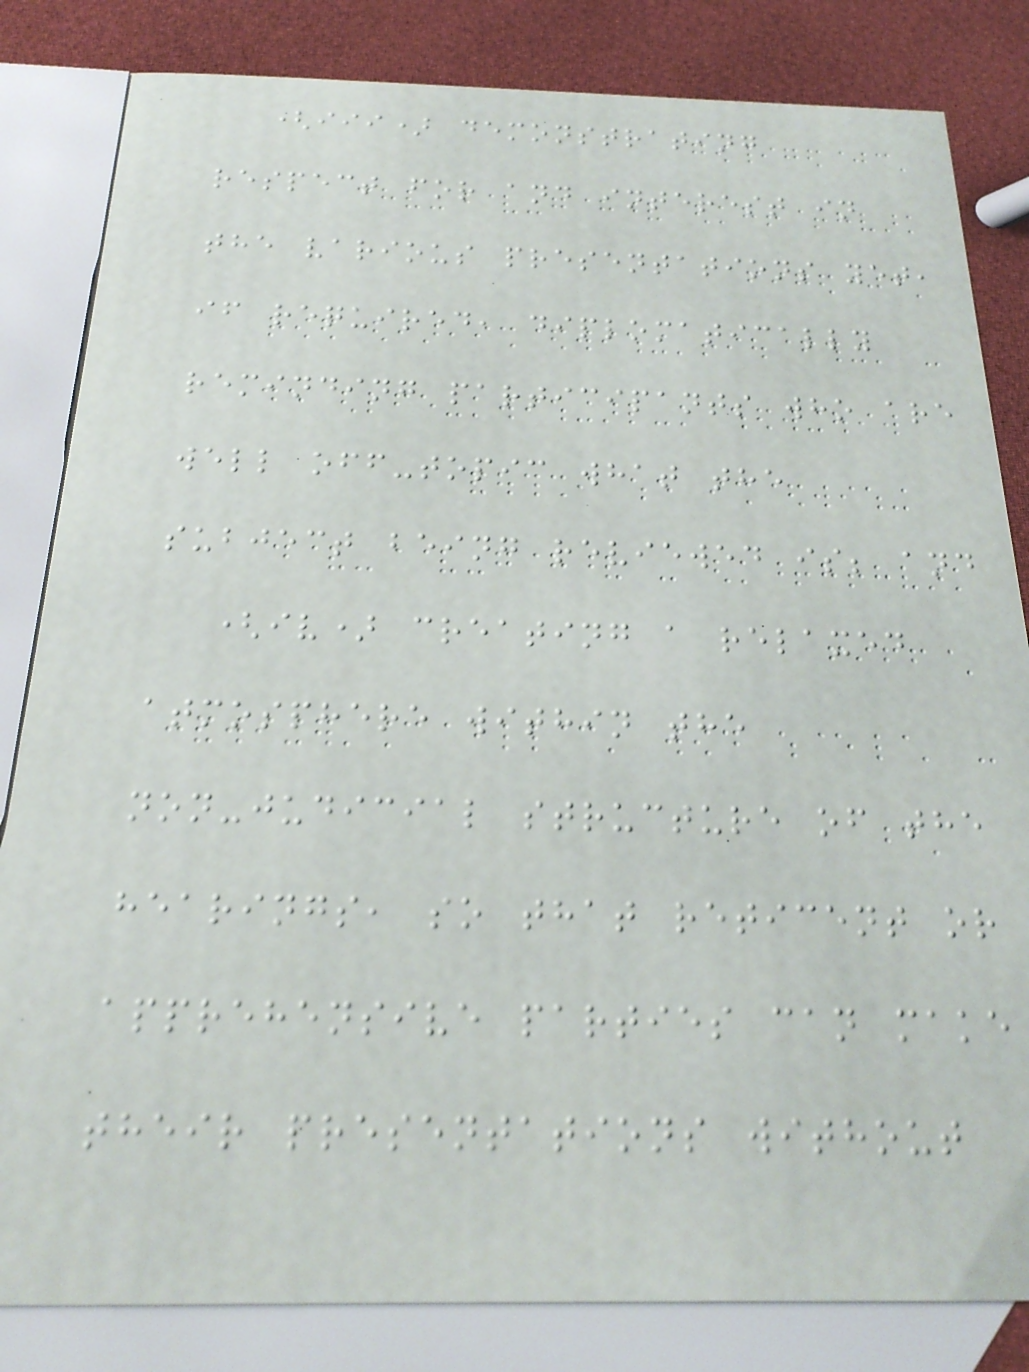(iii) demonstrating
respect for and interest in
the various presentations yet,
if required, diplomatically
reminding participants who are
well off-topic what the
subject being reviewed is; and
(iv) creating a relaxed
atmosphere within the
non-judicial structure of the
hearings, so that reticent or
apprehensive parties can make
their presentations without
